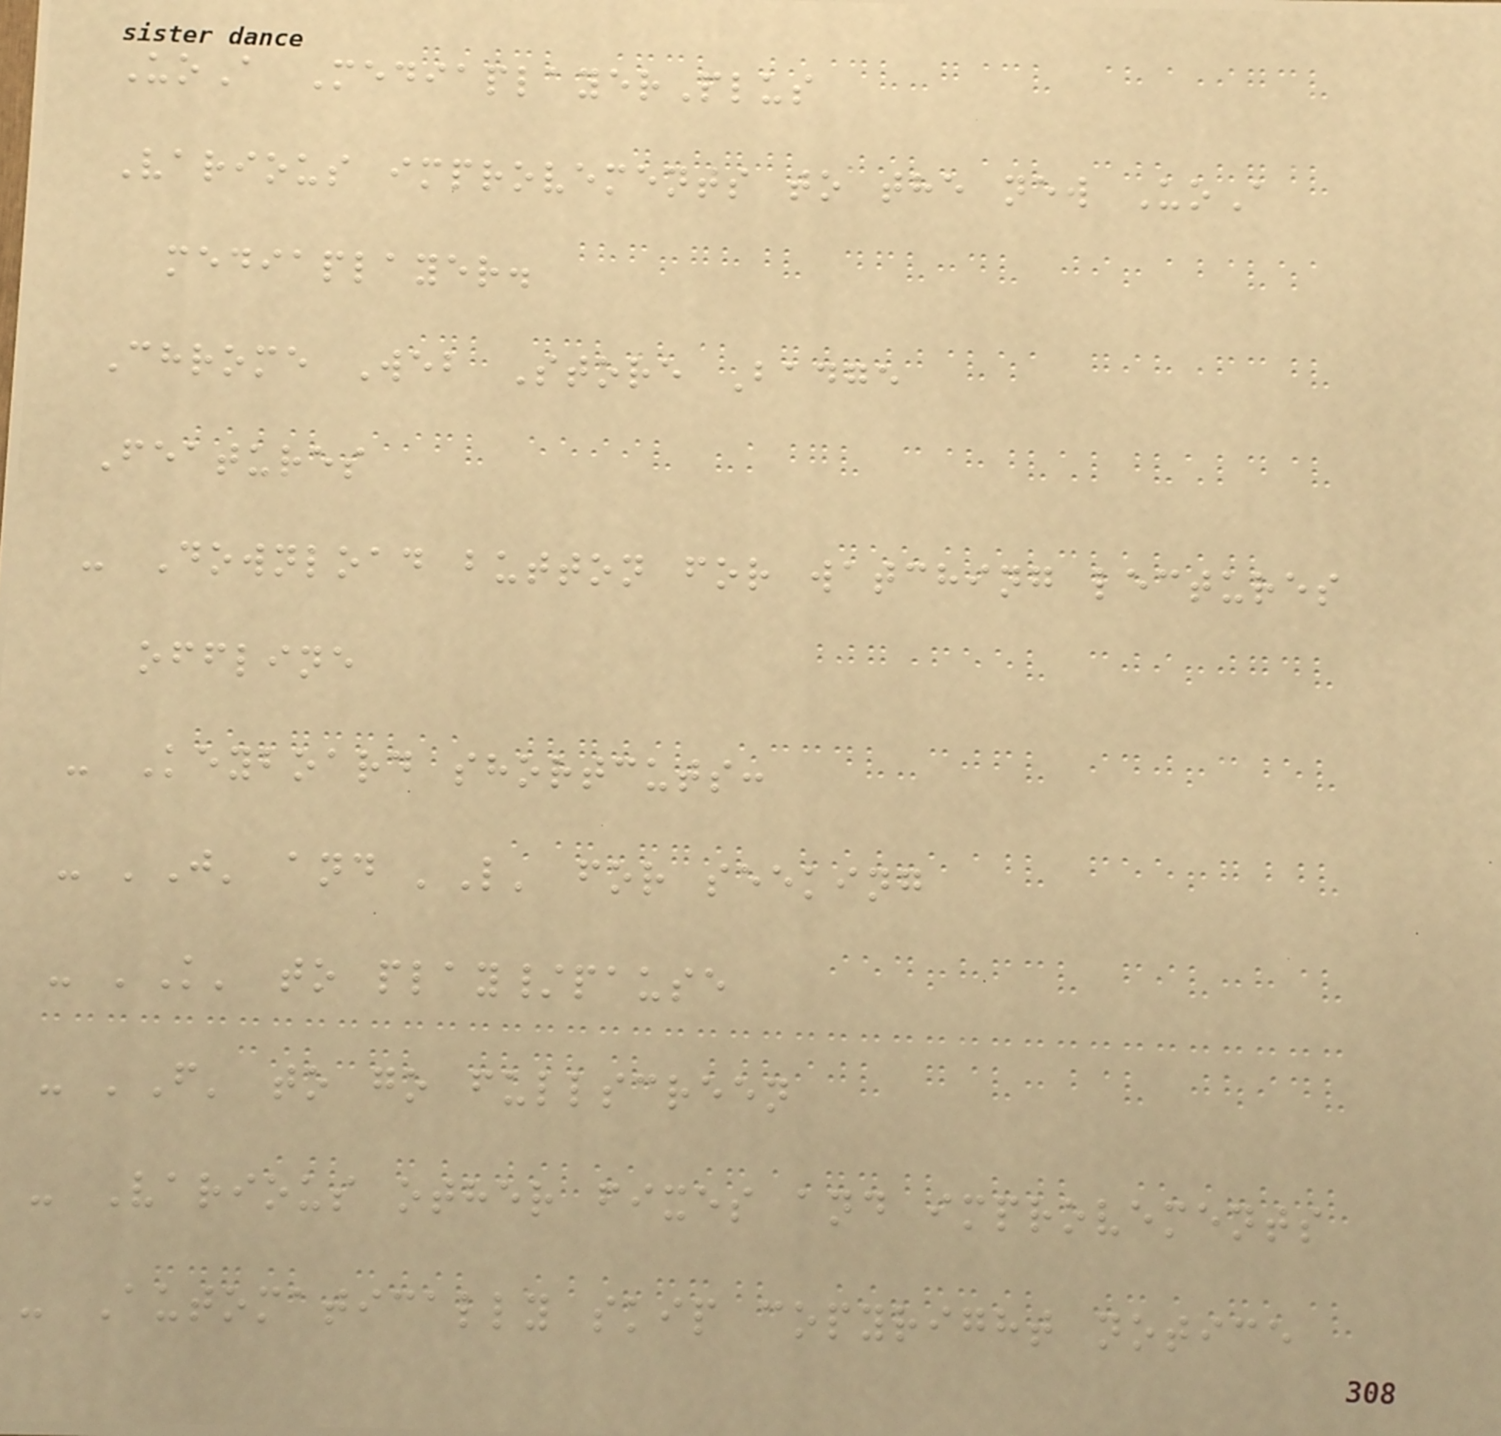UoA MediaplayerPlus
Various improvements to the new UoA
mediaplayer.
Chrome Web Store Badge
Features
- Download button for watching lectures
offline
- Keyboard shortcuts:
- 'J' and 'L' for seeking
- 'K' to play/pause
- 'F' to go fullscreen
- Various other fixes and improvements
- Automatically skip copyright notice
